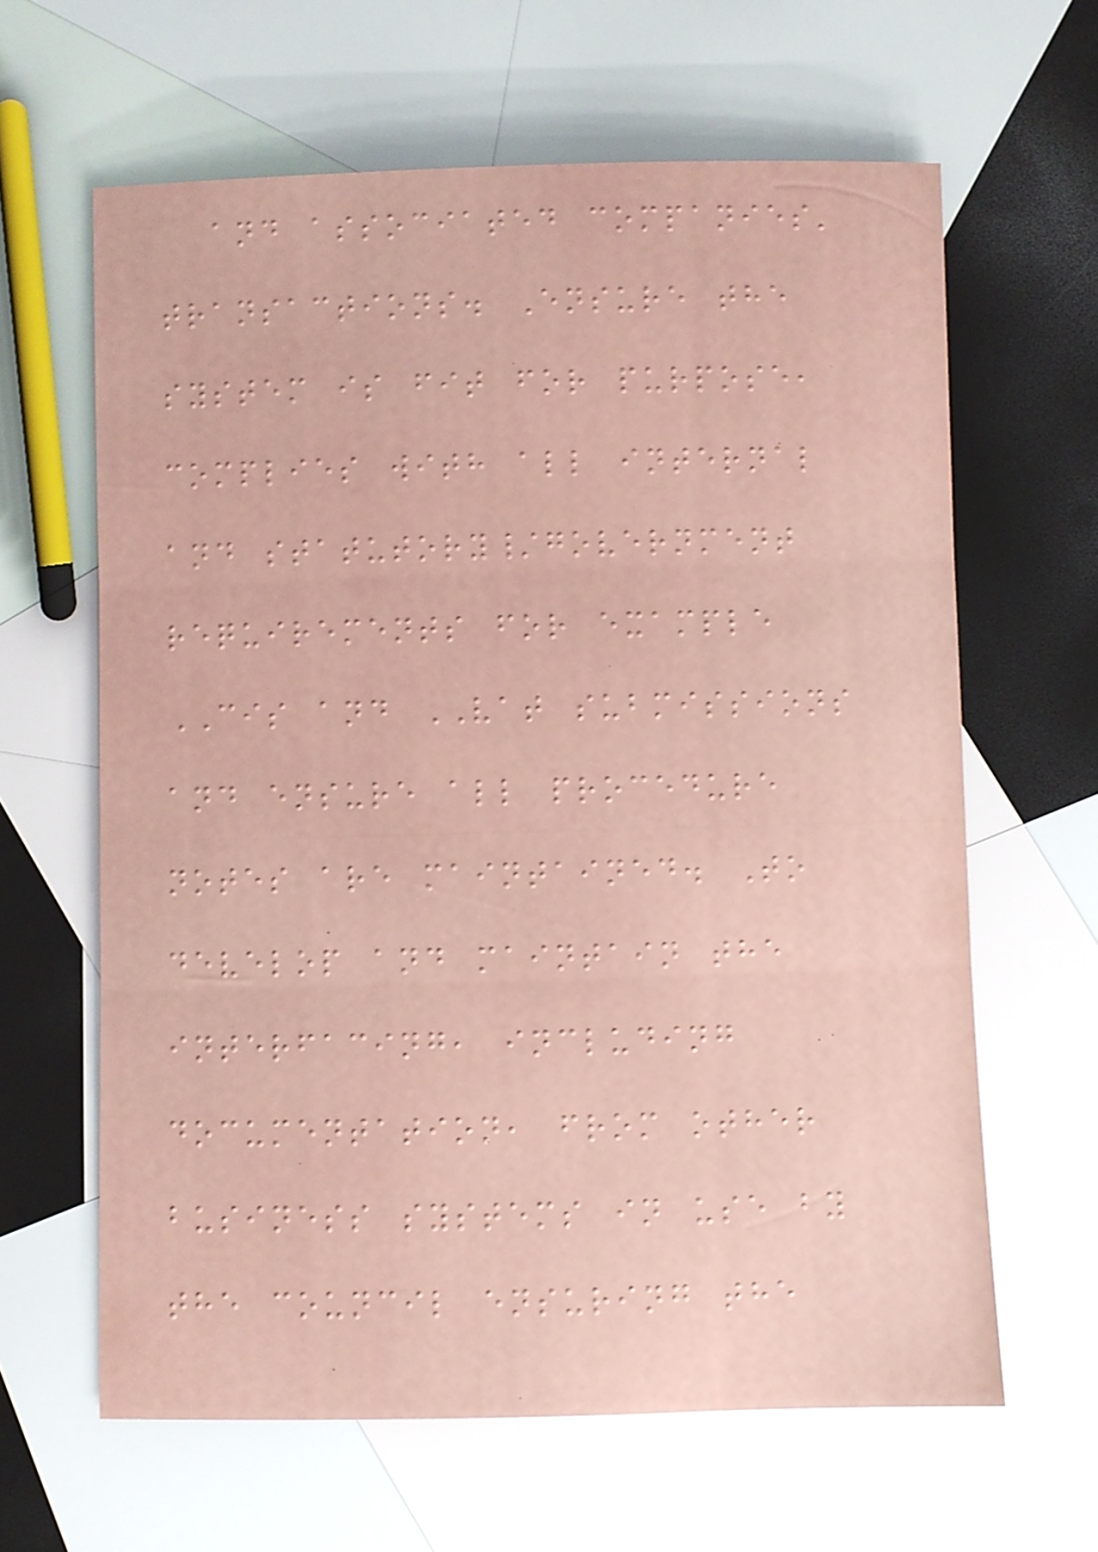and associated companies'
transactions. Ensure the
system is fit for purpose,
complies with all internal
and statutory/government
requirements for example
CIS and VAT submissions
and ensure all procedure
notes are maintained. To
develop and maintain the
interfacing, including
documentation, from other
business systems in use by
the council ensuring the
